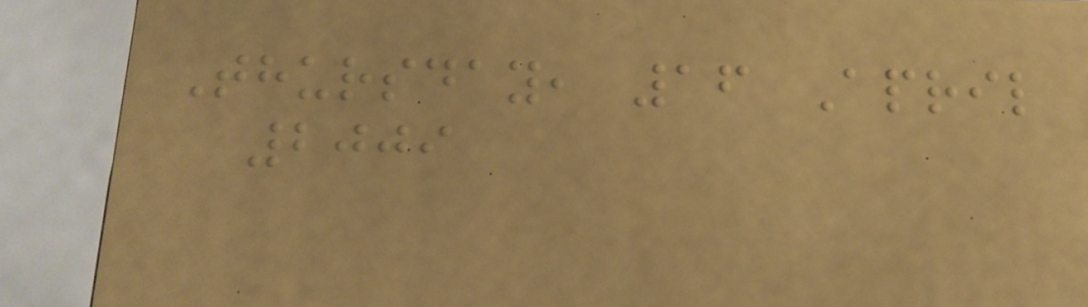Thursday, 16 April
2009
